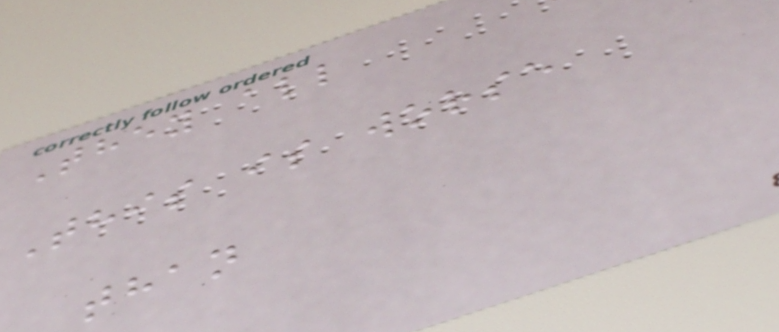They all
This is worse
than
